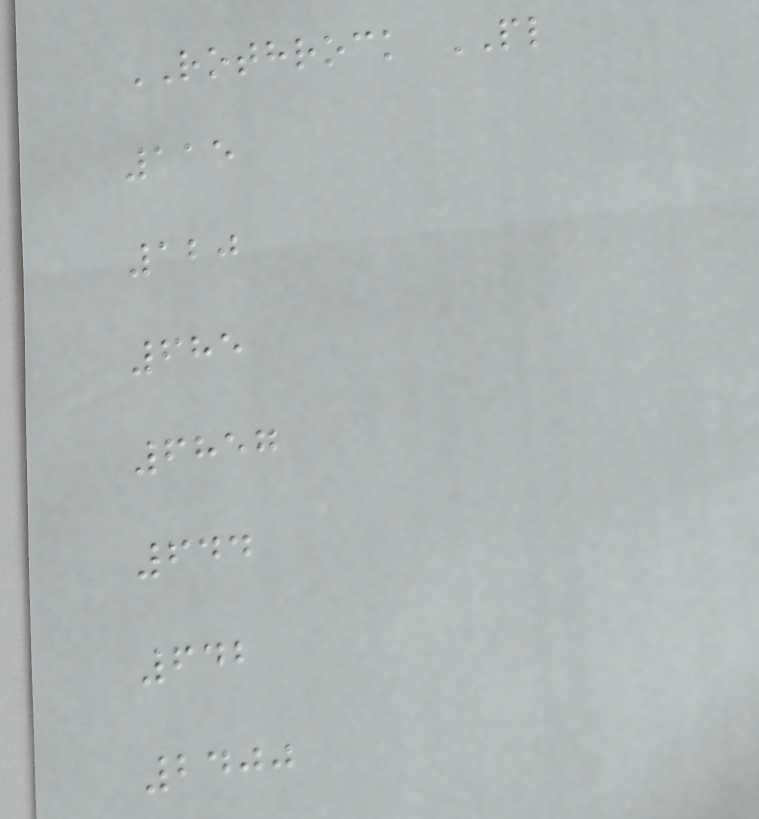ROTHROCK PL
115
120
685
6857
644
642
2400
